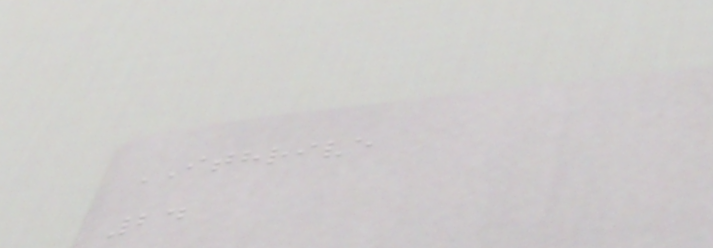ITHRIVE
24
